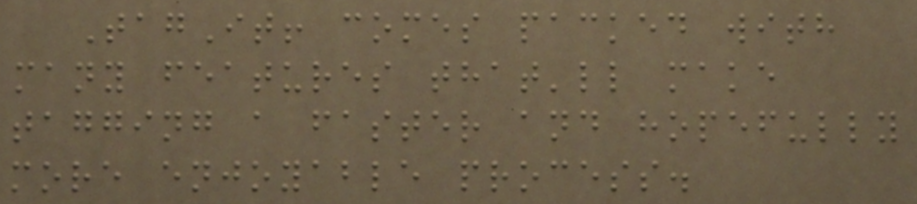TagIt! comes packed with
many features that'll make
tagging a faster and hopefully
more enjoyable process.
